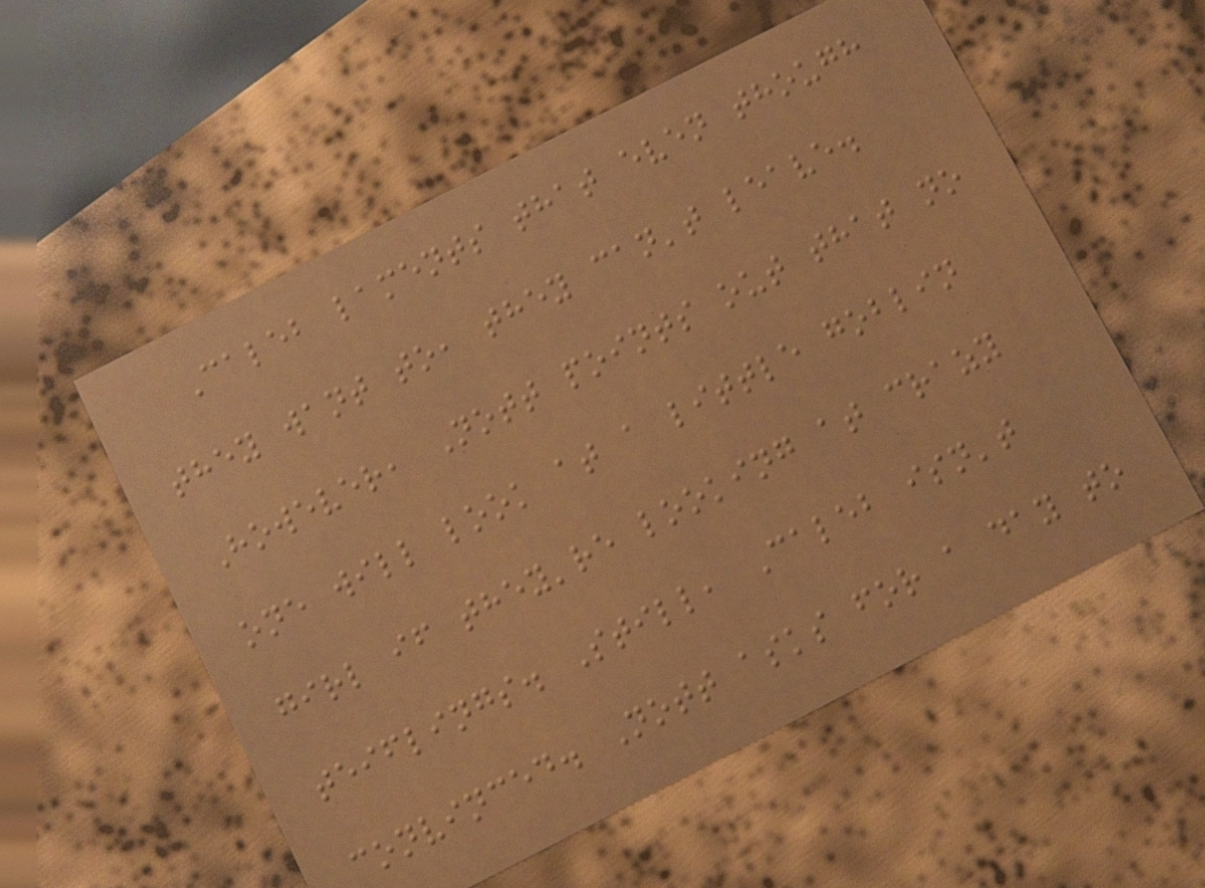Caleb laments that even though
they want to, they can't leave.
However, Nott points out that no
one will look at a little goblin
girl if they're looking at crazy
teiflings. Still, Caleb isn't
convinced. Nott asks for a day to
